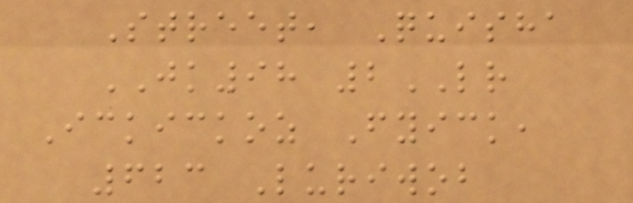Street, Quisha
JK98 2LR
Ickickoz Fyick,
623 Luriwob
